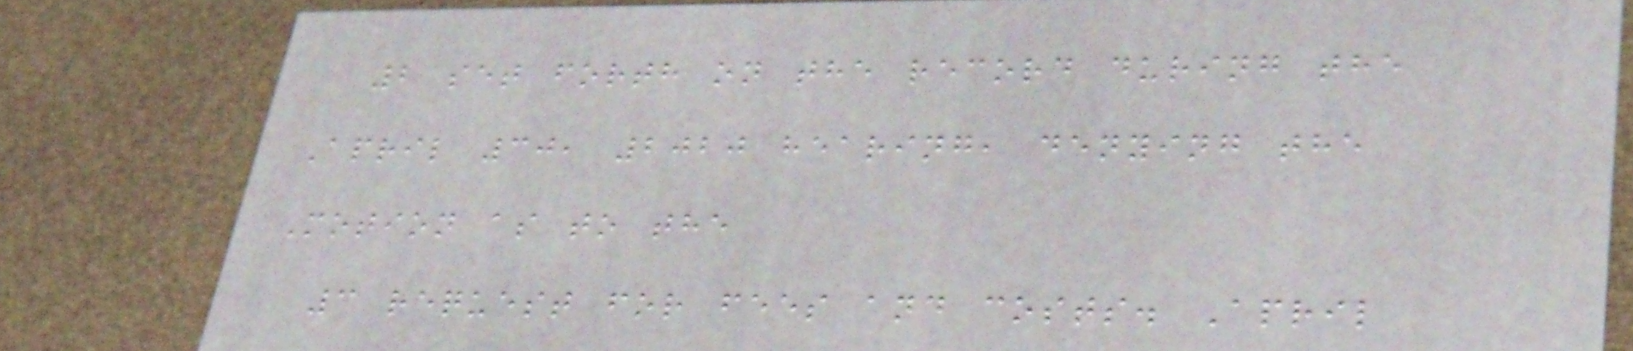2 set forth on the record during the
April 30, 2020 hearing, denying the
Motion as to the
3 request for fees and costs. April
